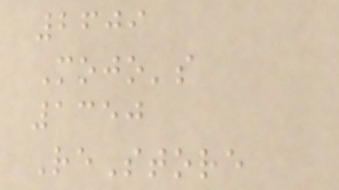2609
Mojo's
1350
ReStore
